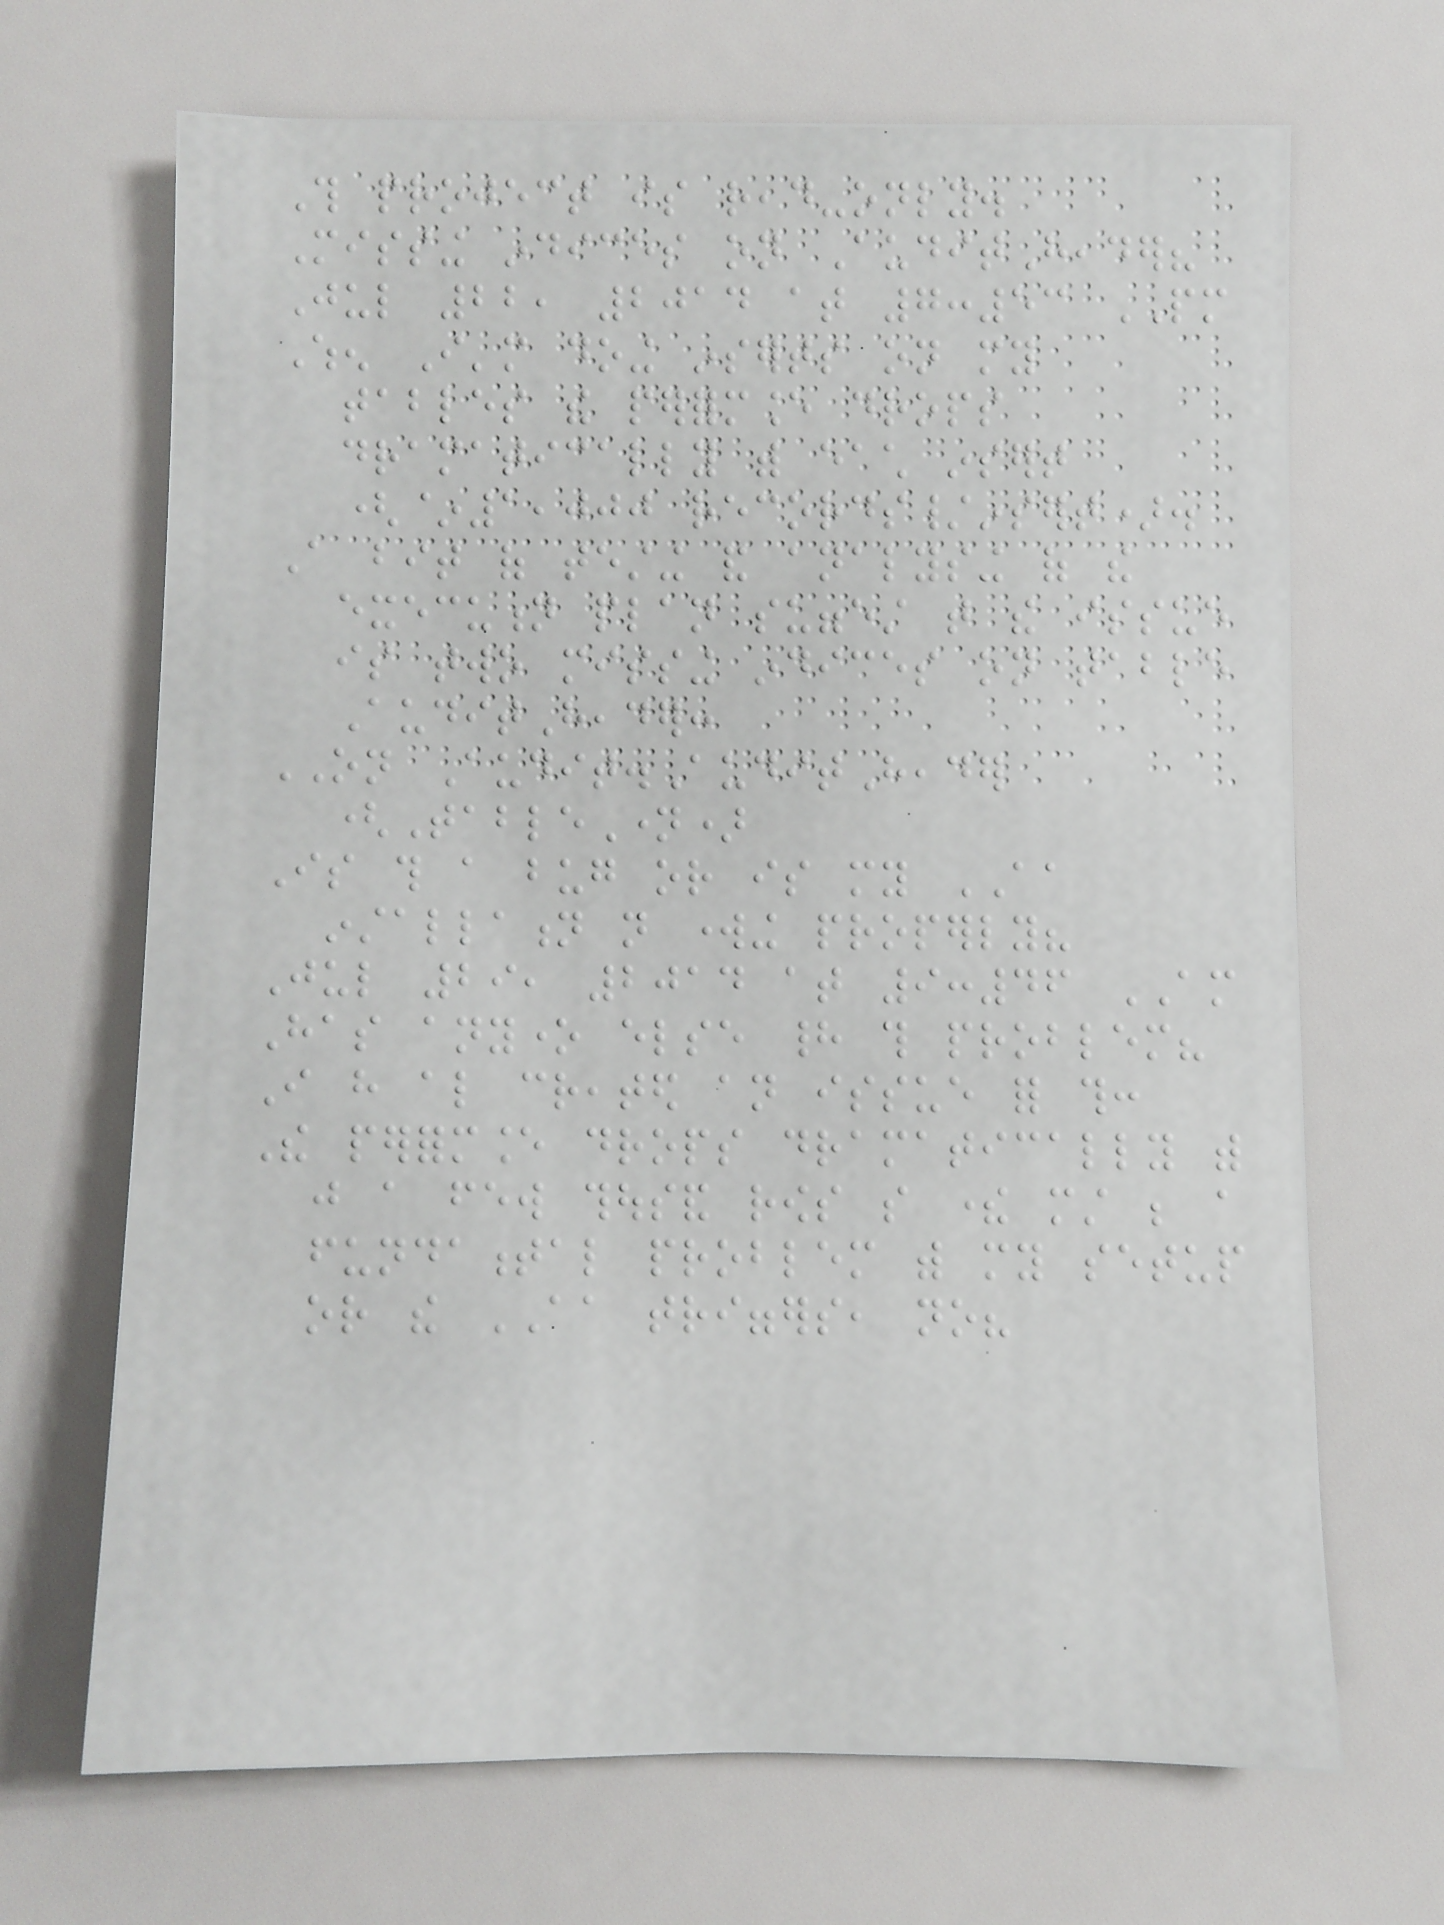This project is read-only.
Missing indices on AuditHeader?
Jul 22, 2014 at 7:53 PM
When I'm doing inserts on my
tables the performance drops
dramatically with each insert
(~1,000 records/insert).
A bit of testing and analysing of the
execution plan suggest that the issue
is two missing indices on table
AuditHeader:
ON Audit.AuditHeader
(TableName)
Is this a bug or is my AA
installation not working properly?
Jul 29, 2014 at 9:46 AM
Has anyone else had this problem?
I have also created an issue for this:
The performance drops dramatically with
just a few thousand rows so there must be a
fundamental problem with my setup
or the AA triggers, no?
